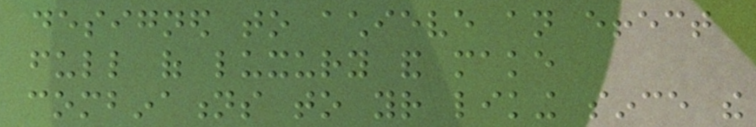designed to achieve an effect
full of luxury and make
combinations to your liking since the
